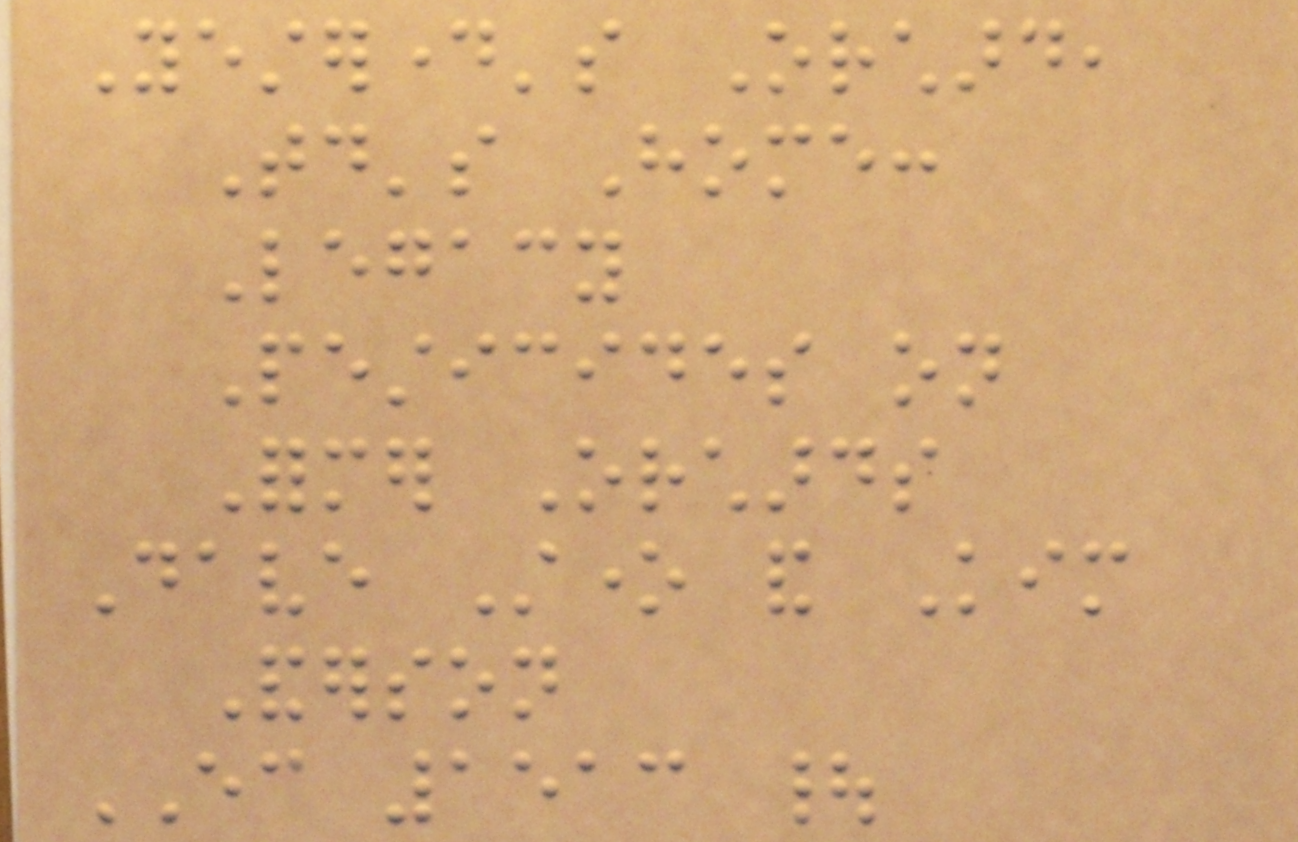Yesterday's Orchard,
Today's Home:
Legacy
Pesticides on
Former Orchards
Dave Stone and Kim
Anderson
EC 1513 |
